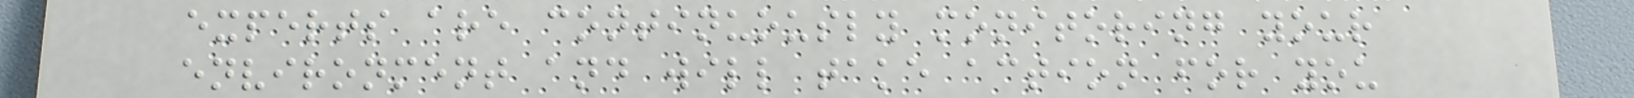experts are continuously monitoring your
environment and will take action for you
